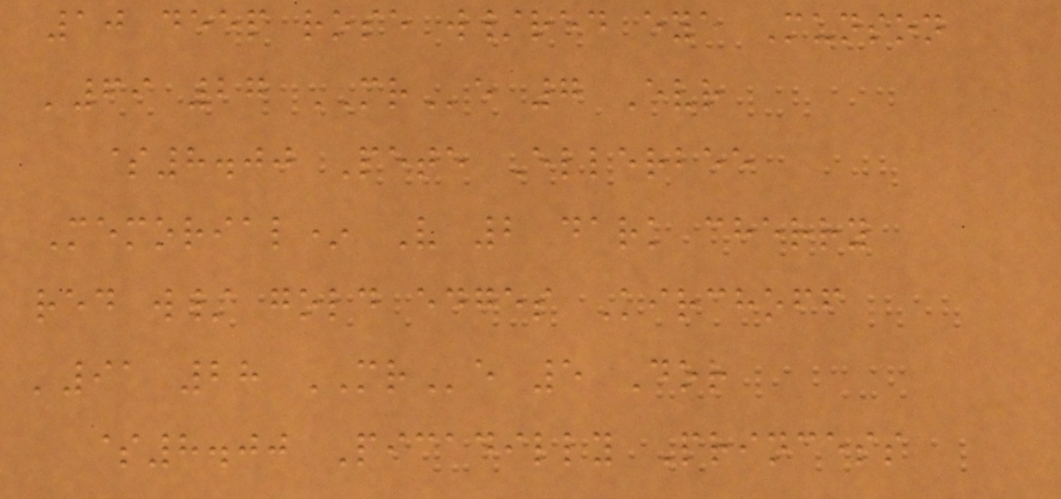10 deep rose w/red eye Munson
'69 27 MRe 7 Evr
$8.00 Pete Ellerbee
Memorial* V 2 dark cherry
red w/ gold edges Kirchoff
'91 28 MRe 5 Dor
$8.00 Picadilly Princess
